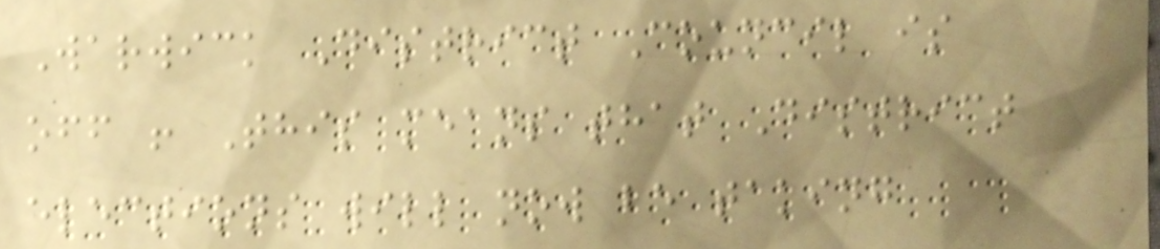Warwick District Council is
off ! This means that District
elections will now be taking
